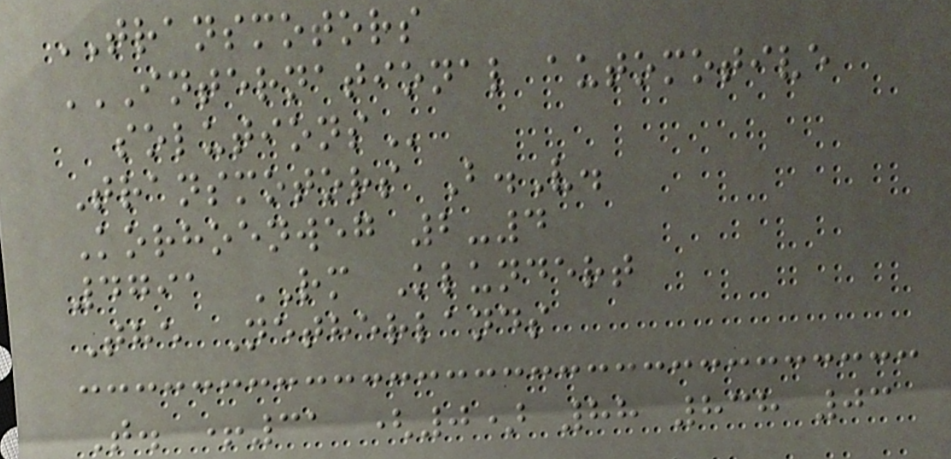TRANSMOTORS
INTERNATIONAL AUTOMOTIVE
SOLUTIONS
Transmotors B.V.
Korhoenweg 2-4
4791 RM Klundert
The Netherlands
T. +31 (0) 88 838 03
